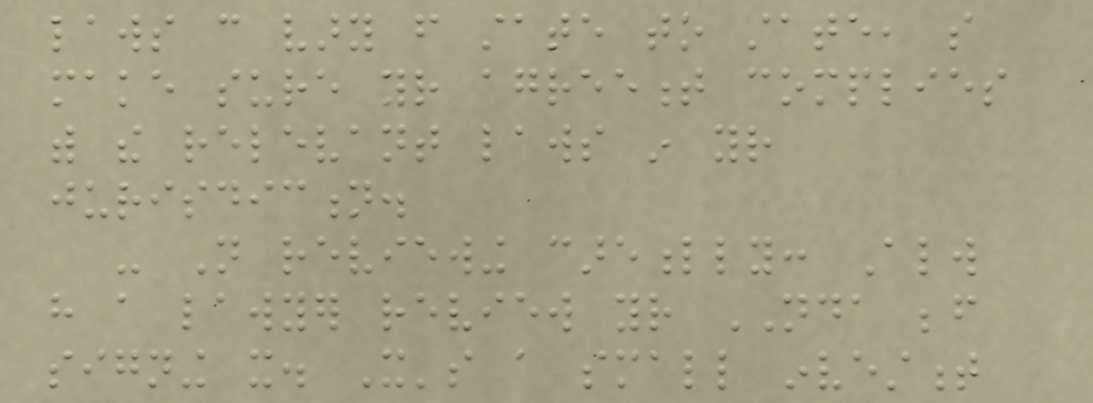laws can vary from state to state, so
make sure your agreement complies
with the relevant laws in your
jurisdiction.
- Not reviewing carefully: Always
have a lawyer review your NDA before
signing it. It's a small investment
